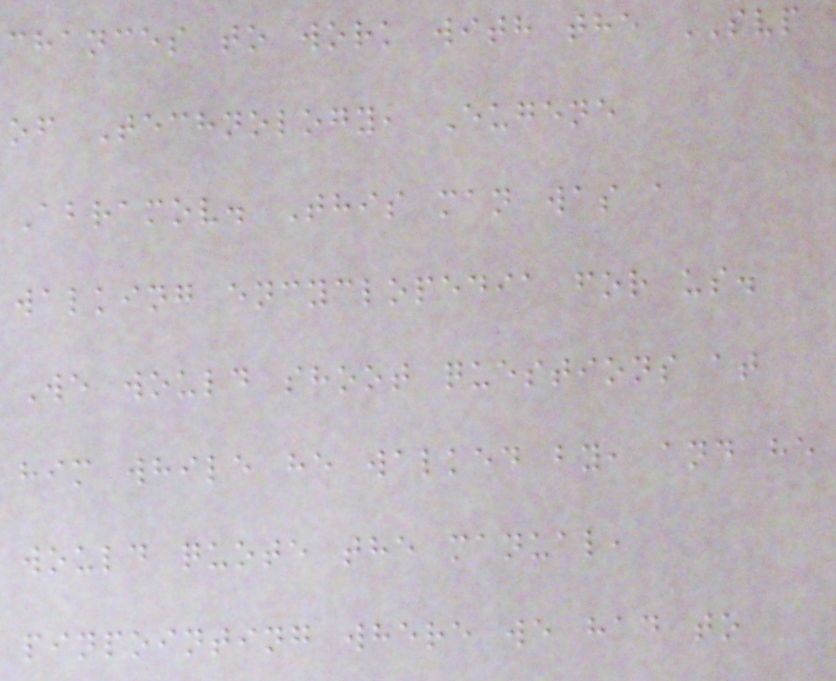chances to work with the SVP
of Technology, Eugene
Abramov. This man was a
walking encyclopedia for us.
We would shoot questions at
him while he walked by, and he
would quote the manual,
pinpointing where we had to
